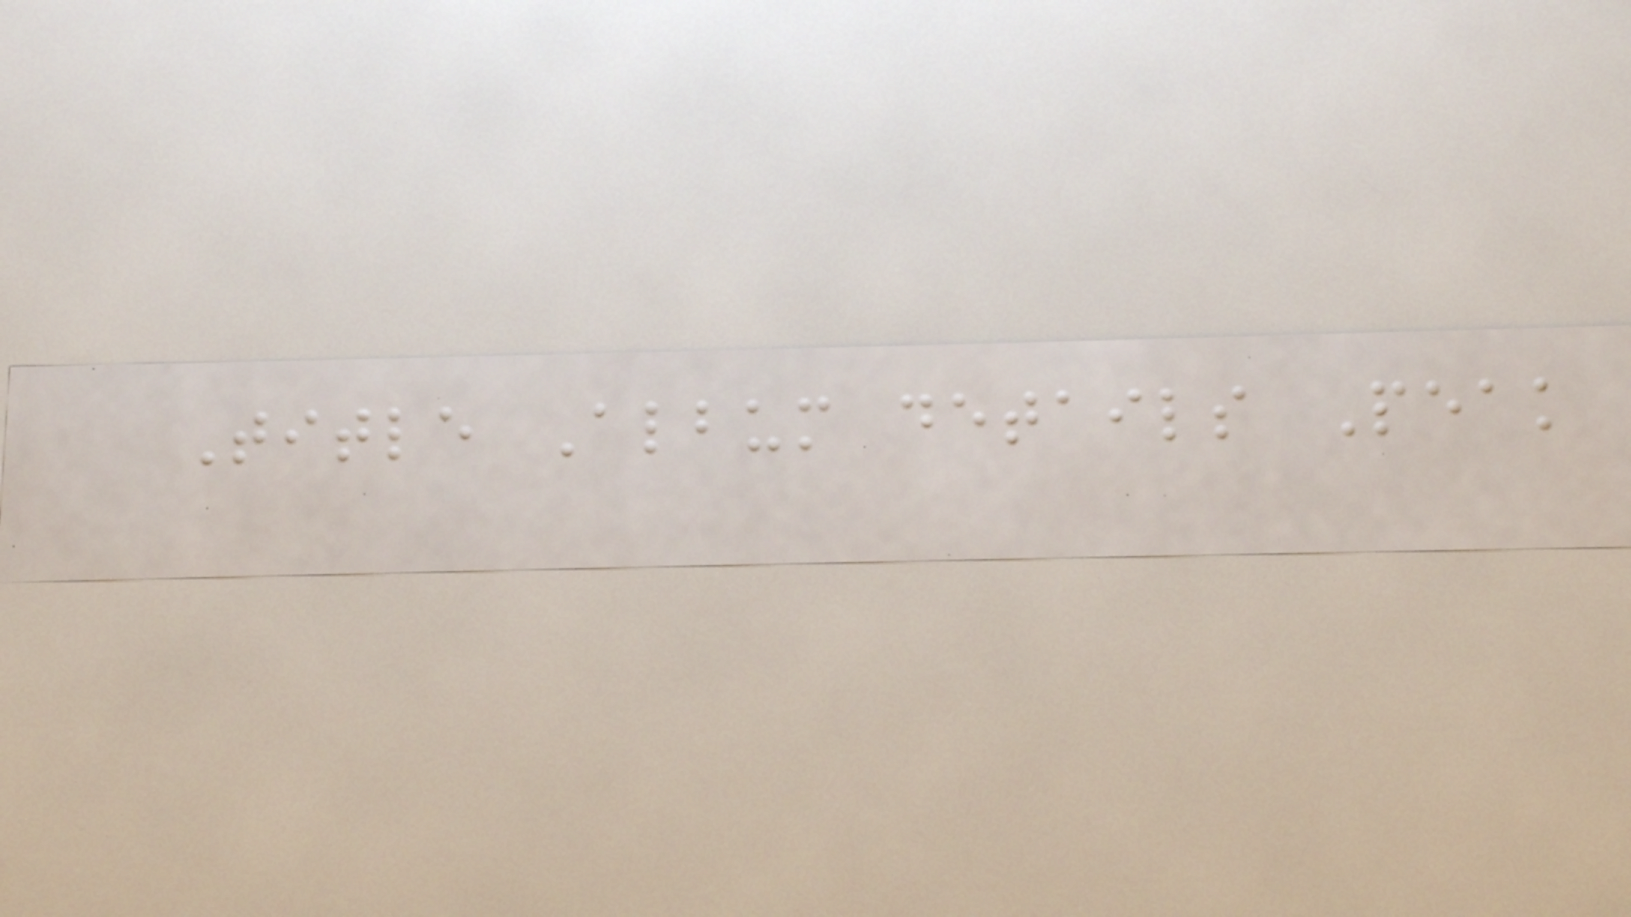Title Album details Peak
